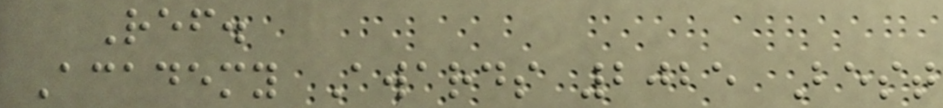Ref.
Academy Awards 2025 Best
